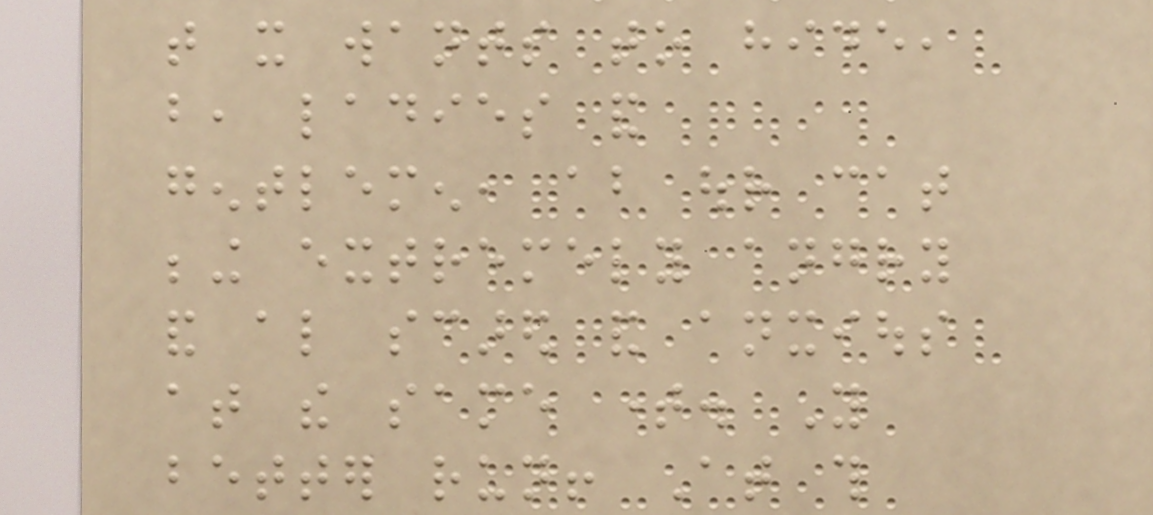that it wants to hide,
but, ladies and
gentlemen, about our cat
being extremely angry
and also scared and anxious
at the same time. You
better run! At this
